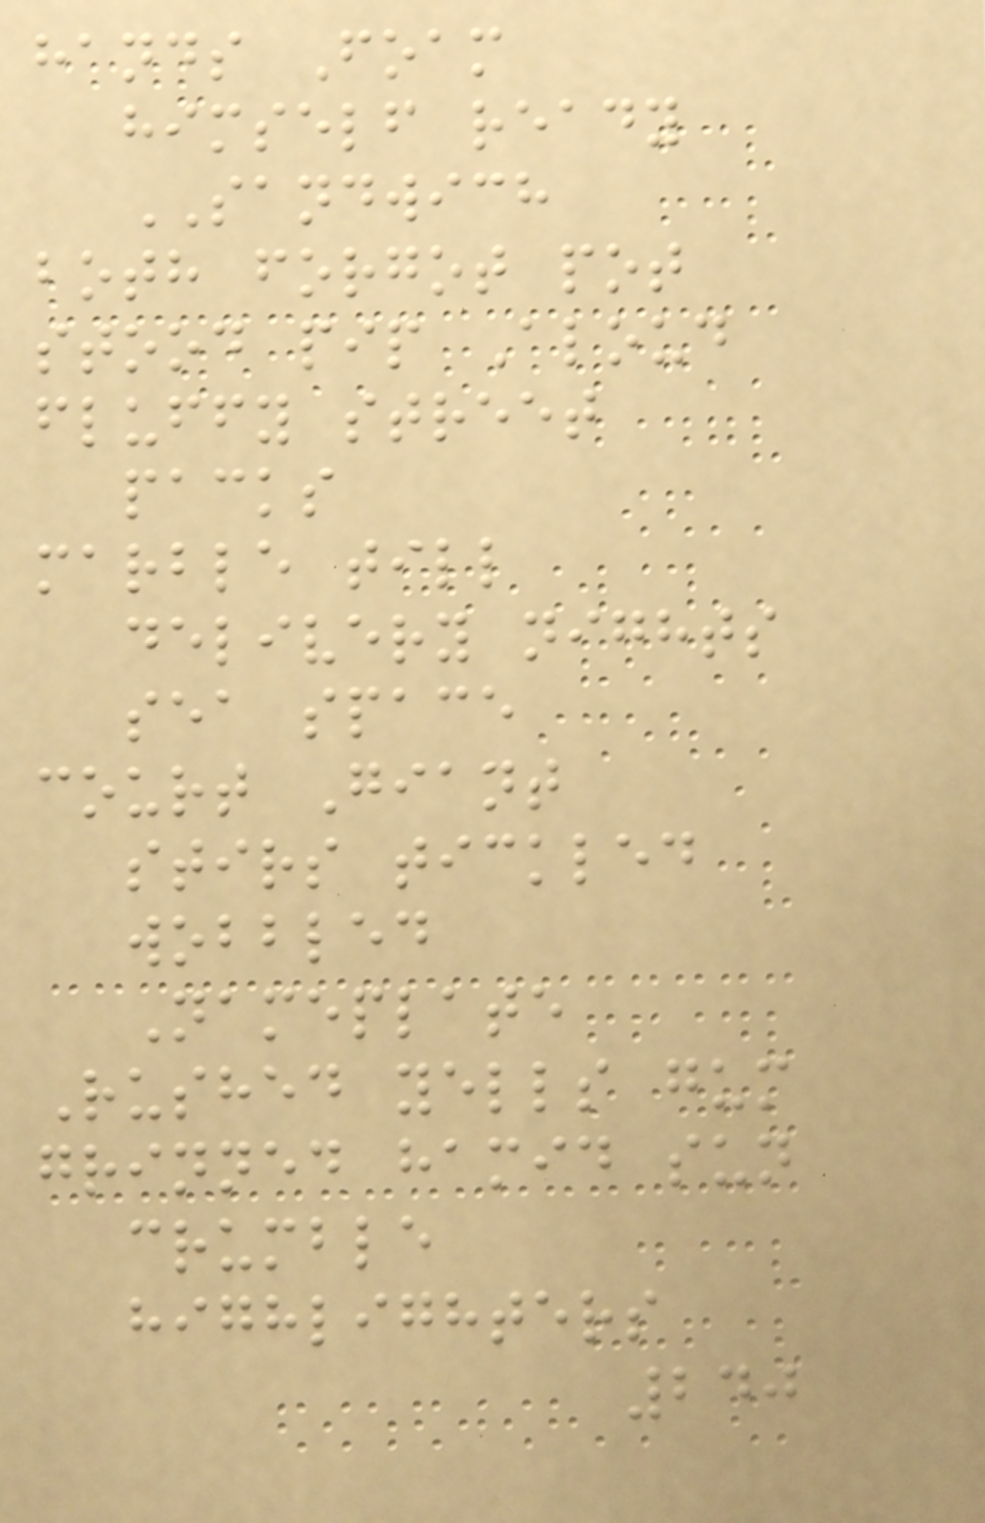hands Foam
himself ready
SANDWICH
both forgot pot
stood pip Aloud
fluffy street
packs
marble till
delivery nights
sea space
court Giant
stirs tickled
wobbled
Nameplate
Rushed yells gum
grinned hamid sun
crumble
highlighters
240
